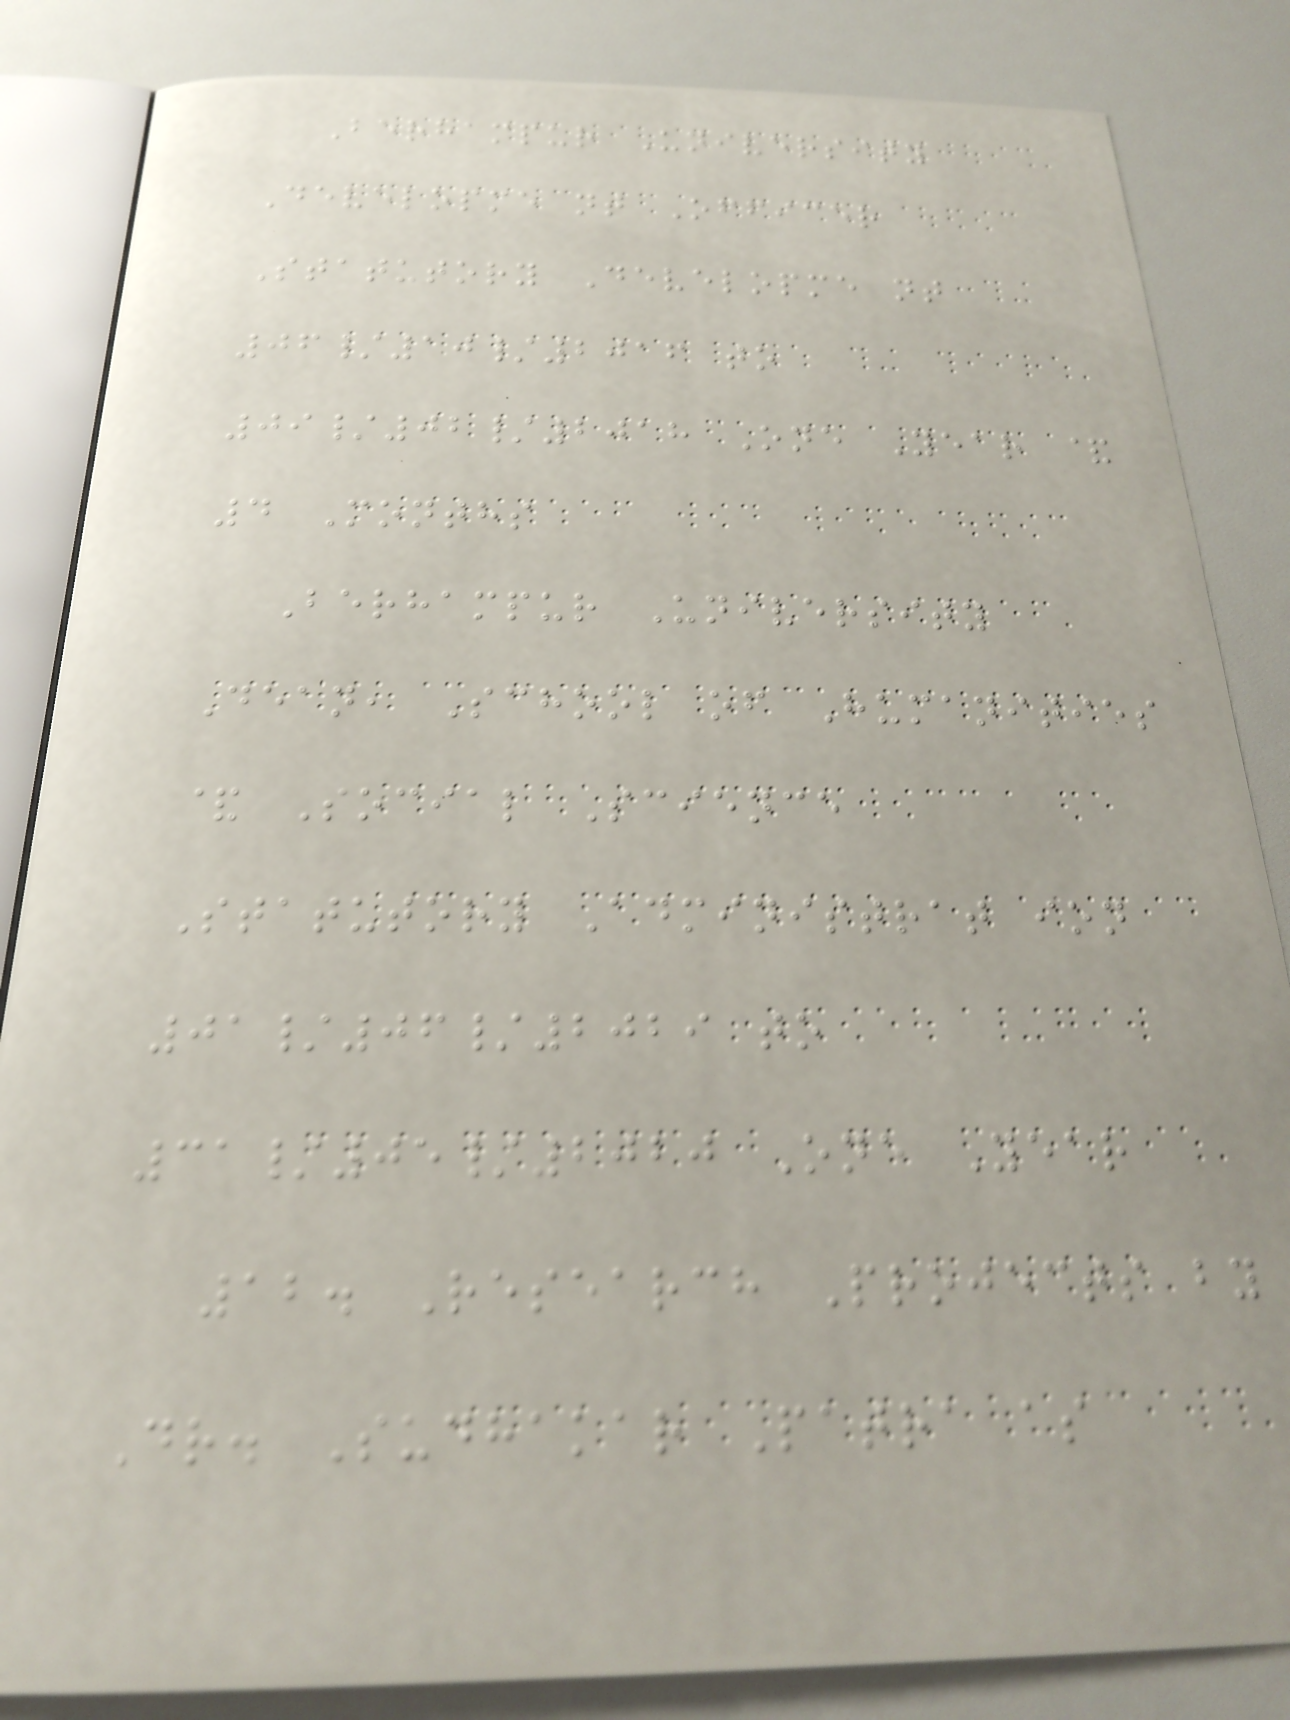Berhampur University
Developme nt Officer
Statutory Developme nt
06/10/2016 to
09/02/2018 One Year &
4 Months
Berhampur University
Dean, School of Humanities
& Social Science
Statutory Administrat ion
01/06/2029 to
31/05/2020 One Year
12. Research Projects by
Dr. Sudhakar Patra as
